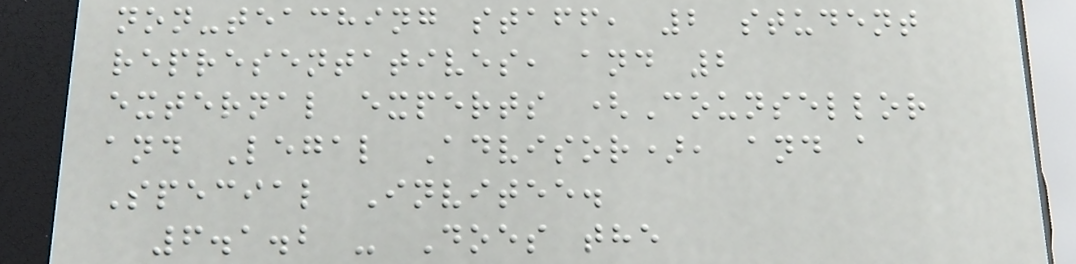non-teaching staff, 2 student
representatives, and 2
external experts (Counsellor
and Legal Advisor), and a
Special Invitee.
6.1.2 - Does the
